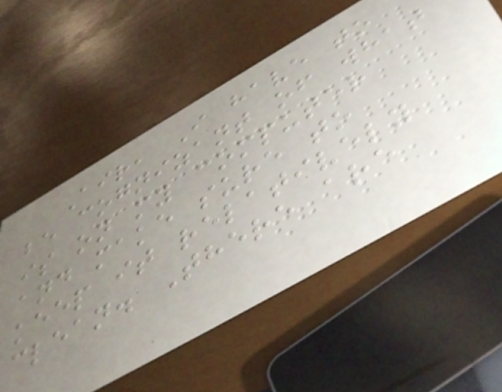Air, I have to
be cognizant of what
is on my computer
and make sure to
keep it relatively
clean. There are
